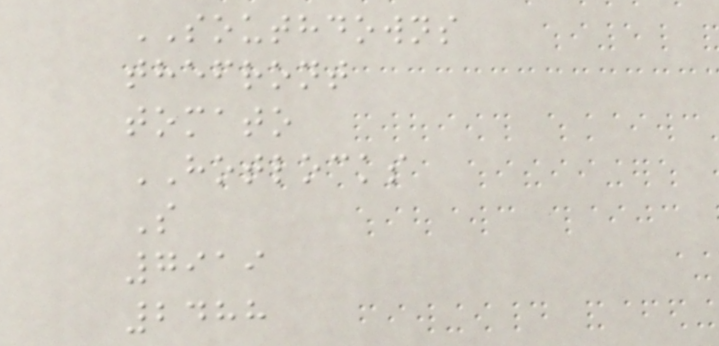SOUTHDOWNS
thefront
tomato
HOTLOCKS
S
7919
2488
